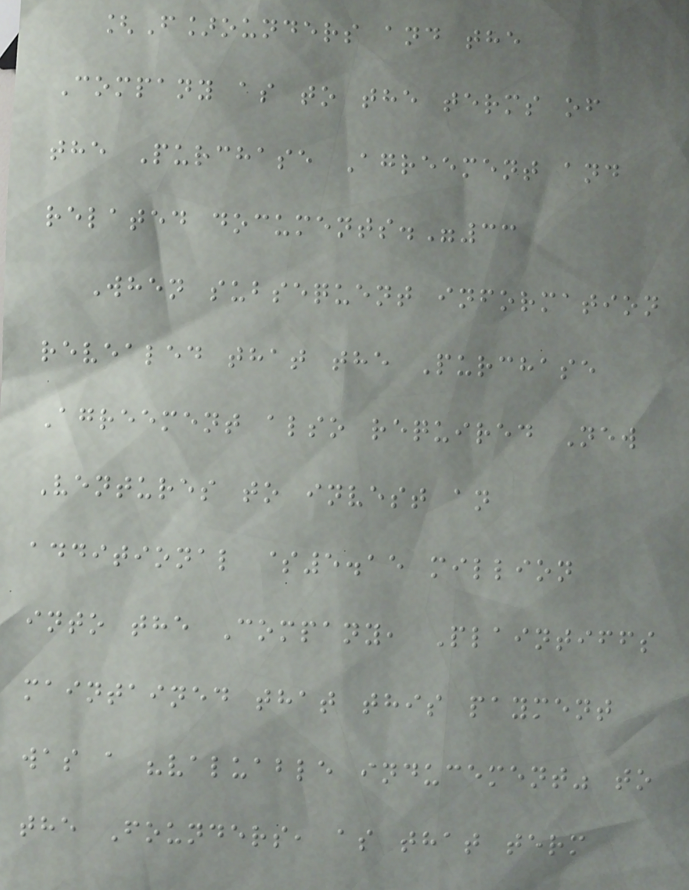[F]ounders and the
Company as to the terms of
the Purchase Agreement and
related documents."33
When subsequent information
revealed that the Purchase
Agreement also required New
Ventures to invest an
additional $5.15 million
into the Company, Plaintiffs
maintained that this payment
was a "valuable inducement" to
the Founders, as that term
